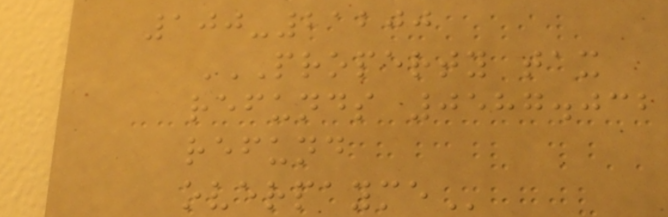100-21200
PROPERTY TAX
REFUNDS 0587.032
REFUND
OVERPAYME
